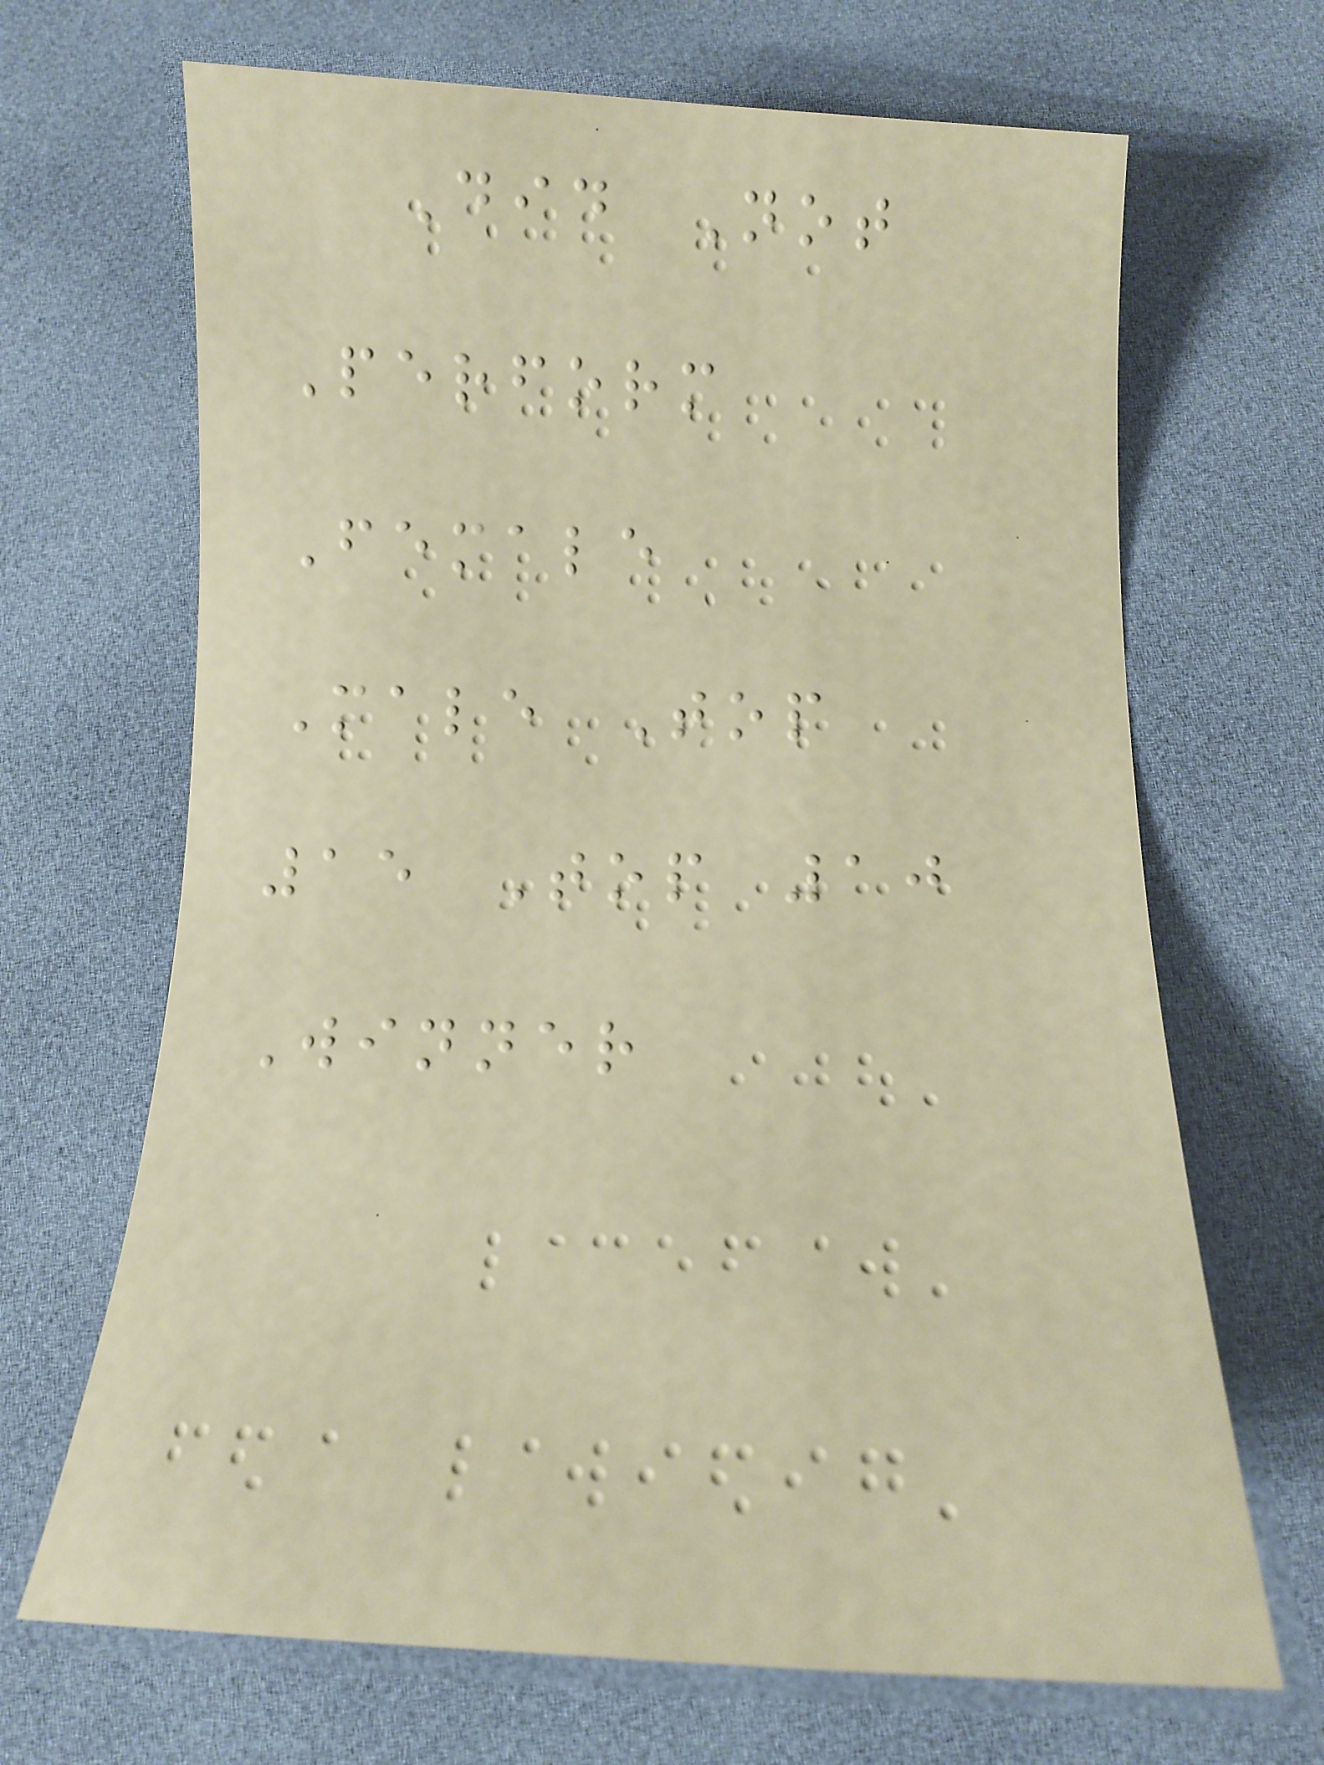Did Not
Perform
Female
Male Top
15 Top 10
Winner
